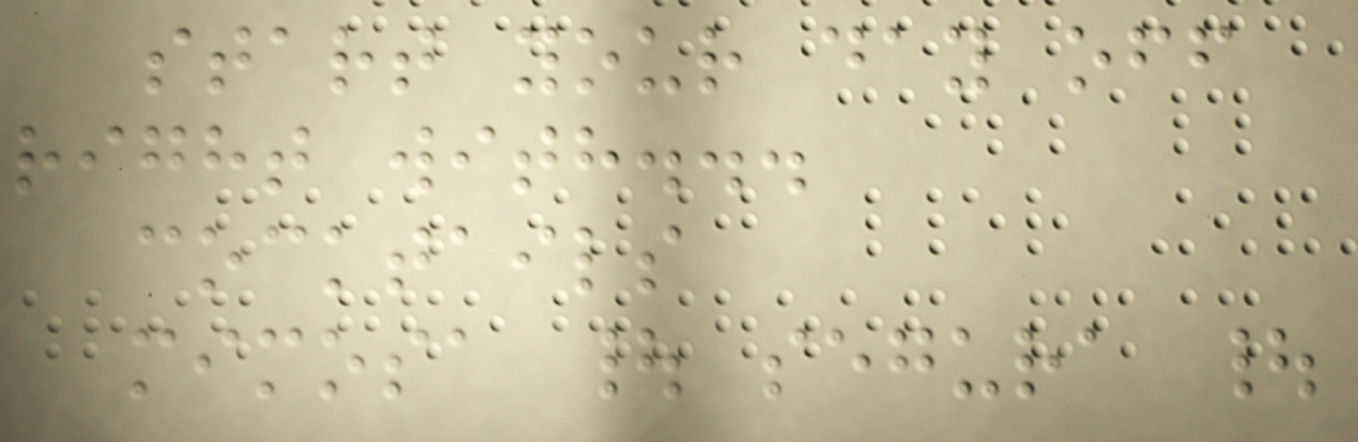start your day off
right with...
cocktails
mimosa | segura |
